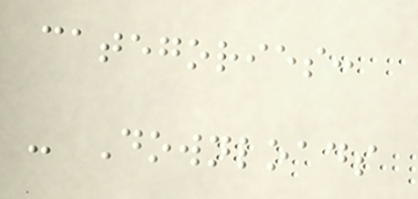categories:
- Downloads
